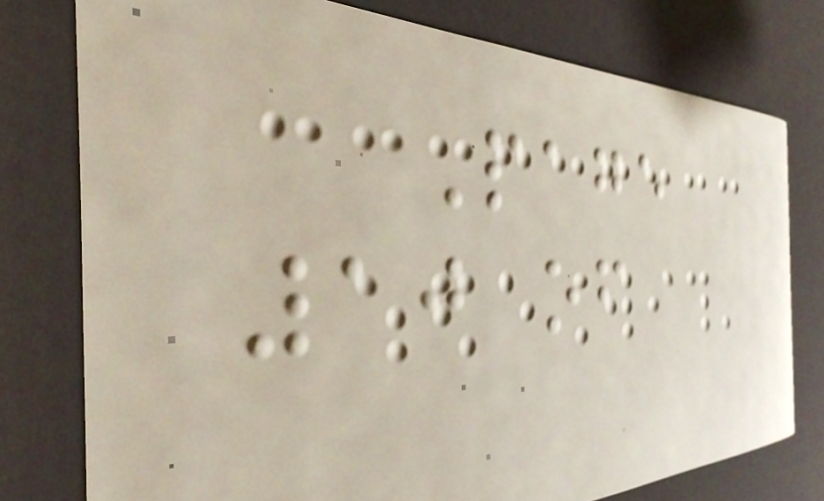Page
10 of
